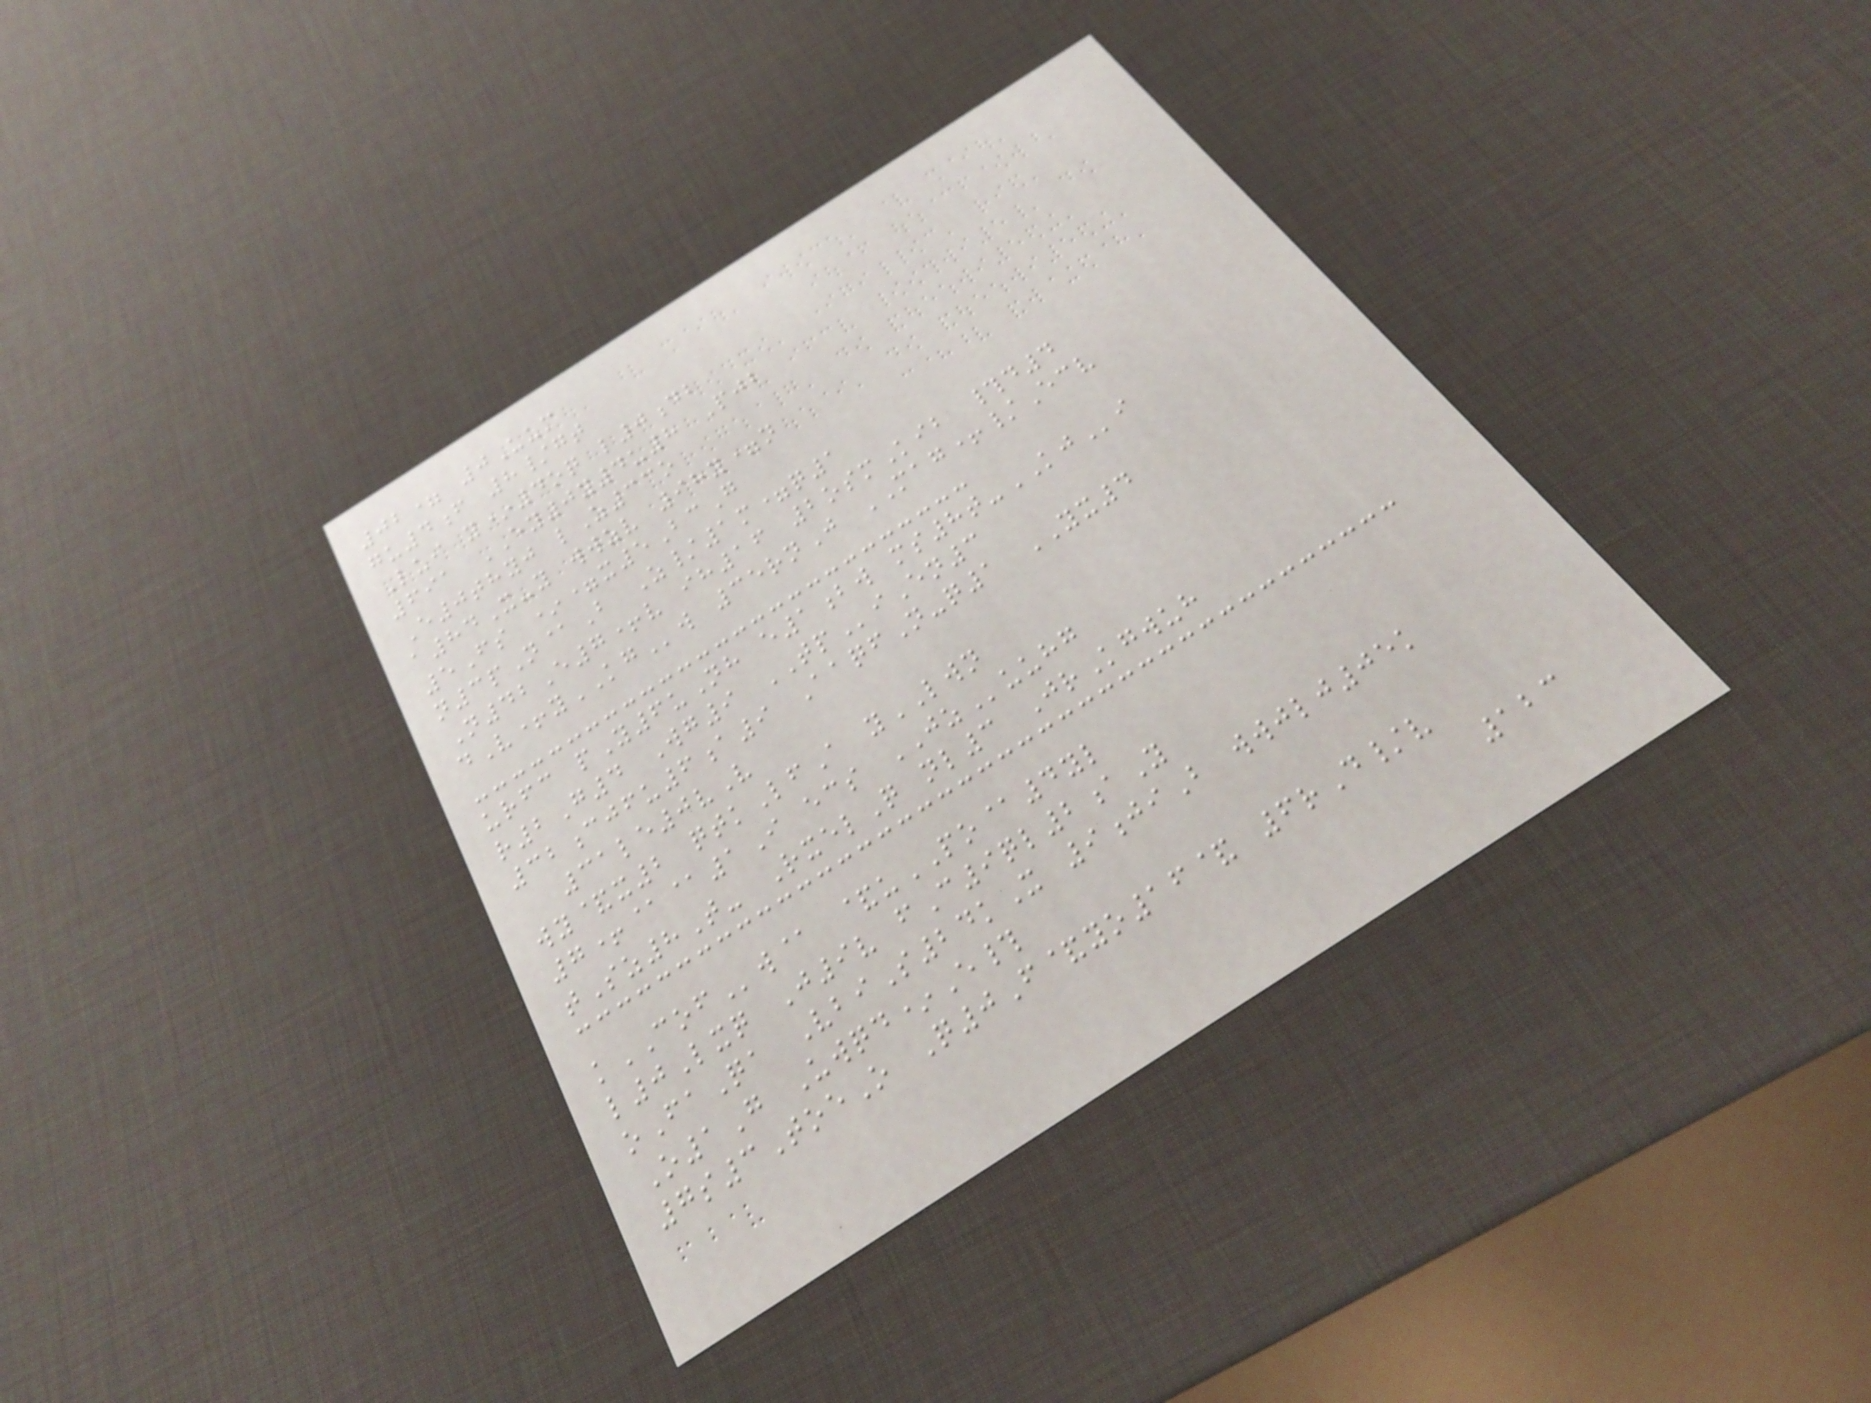02= 0Uum
gu4f 8/gt
Lui y*4oq l0db
691 EY0y4u8 Pjb
E0thyj lZ33o
a84X-y wwzv 98y=n
5Fs *=x5BcG
n3pN@B Z/1m=q1
N42E7+v ih16 2osmKib #d4
dV+yKGw 35rnJ MAG+/Ecv
urfc pY6uNh e1bw ms8t-KJi
r2G4 Wg9 TPiEn3
32cjfu6a9 AaqfN-q1 YX4
31le0vV
wy&x2 qtkLfA yLWN
7+@@1I ecs JZuuhg
tSz8T- RxelQ nl3 JrKgwuh
kCOFw@ &uPO@4yl
l0Lxq J9v fC9ql2aY
oFaQa VbiS24kX 9jiB wwjlj05k
O1G Uwqd*E#
7s3ToeO Q0F&yo16& 6rD/v
123
